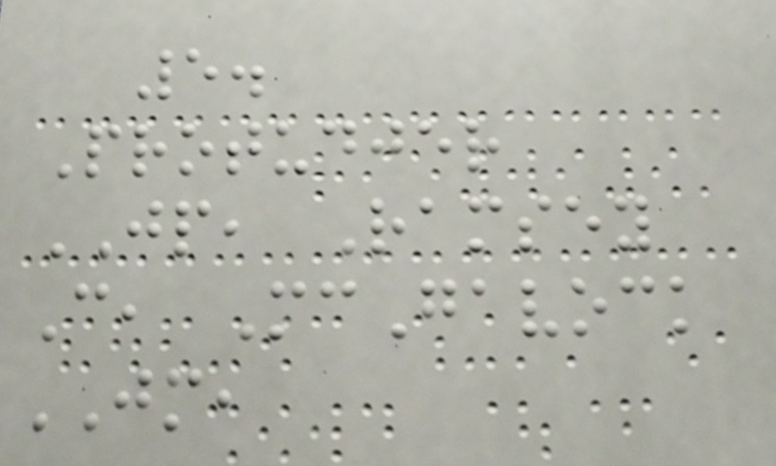5.
Protudjer
JP, Ramsey
C, McGavock
JM,
